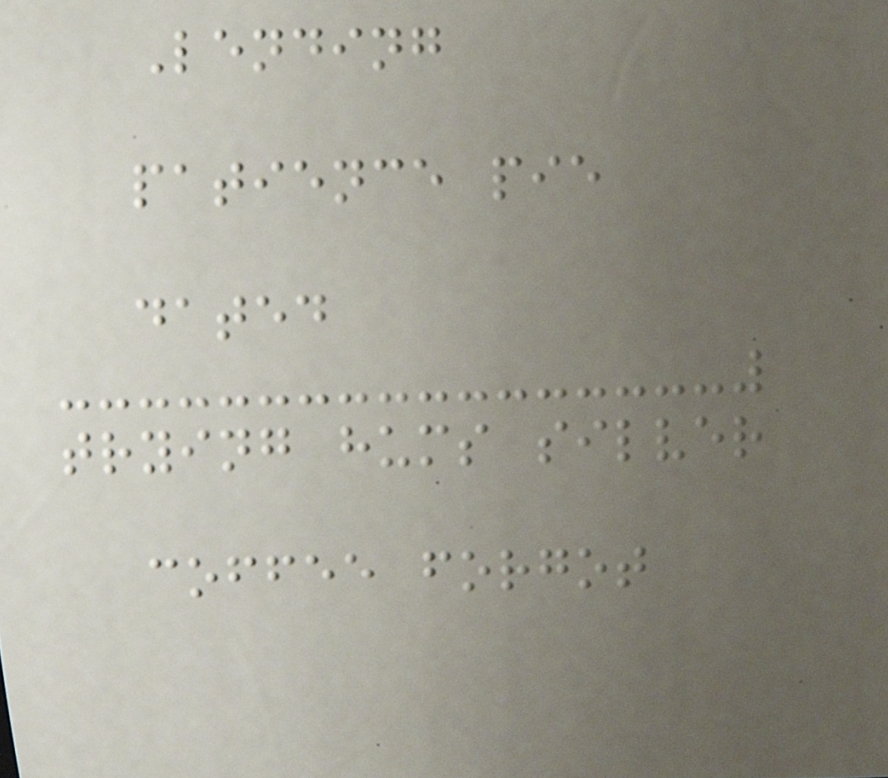Lending
patience pie
dated
trying hums silver
coffee forgot
